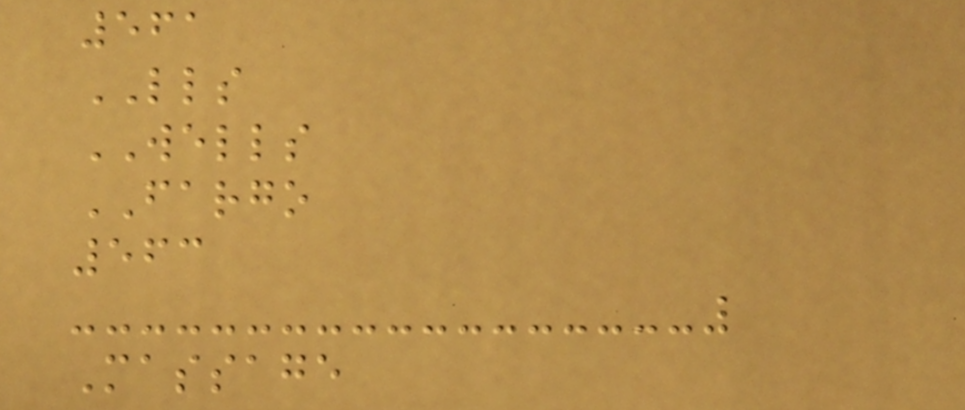561
LLS
WELLS
FARGO
563
Massage
